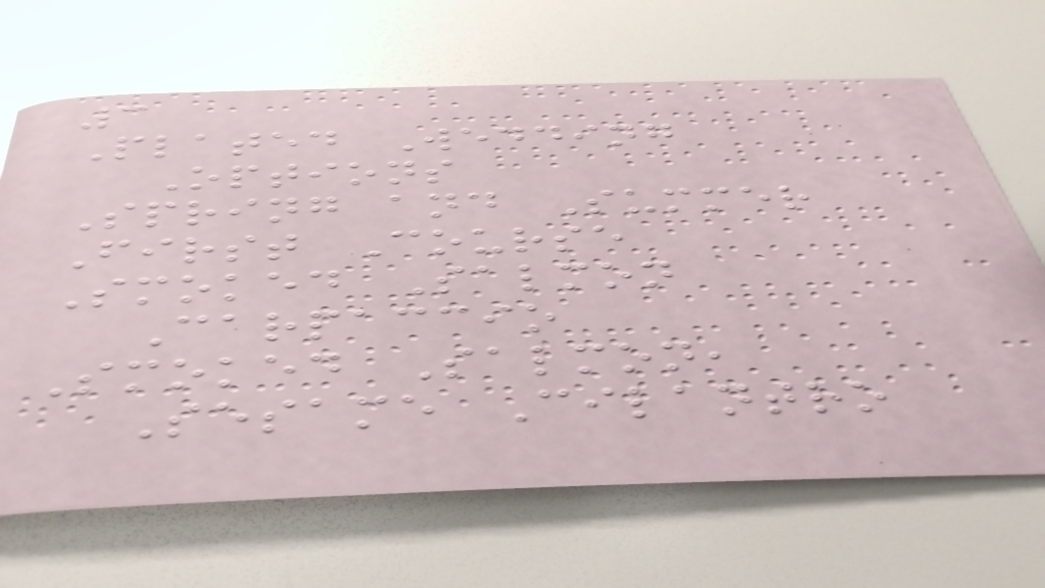3
Plated Wedding
Options
Spring and Summer
First Course
Smoked Salmon
Carpaccio
Smoked Salmon,
Sesame Cilantro
